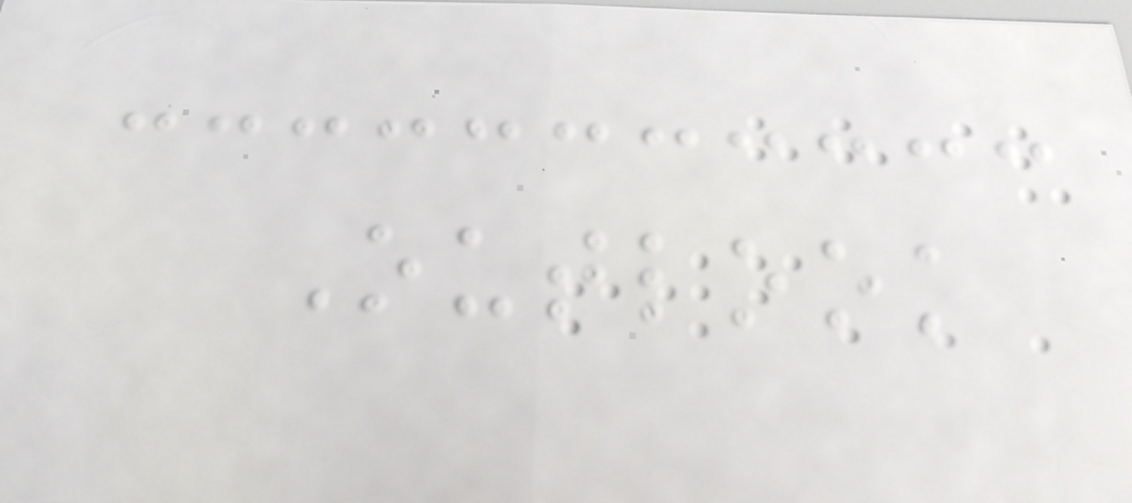Outlook
